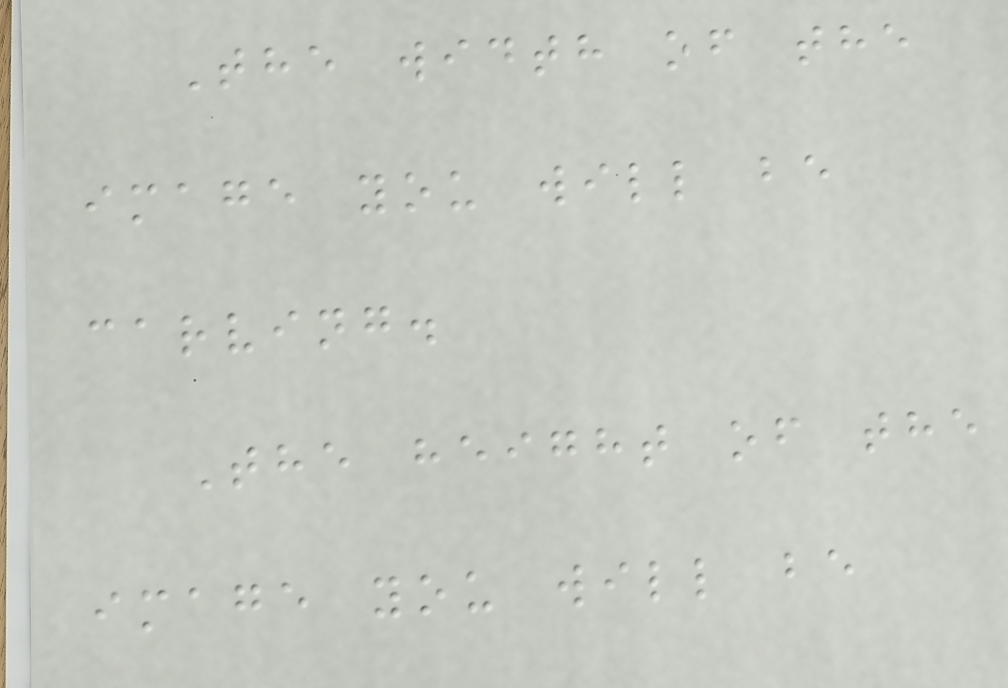The width of the
image you will be
carving.
The height of the
image you will be
